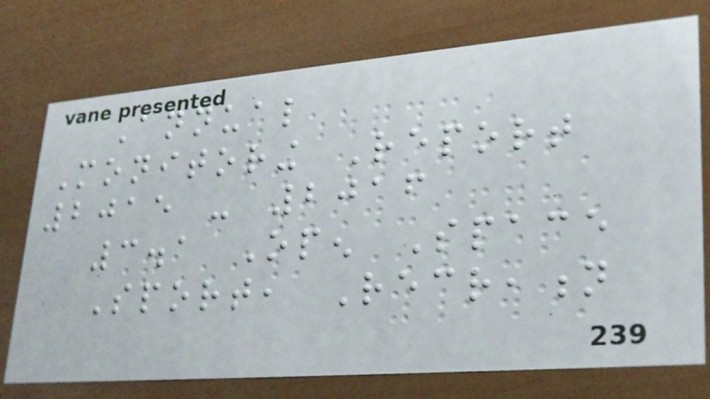Annual
Monitoring Report
2015 - 2016
3.1 Open Space
Sport, Recreation
